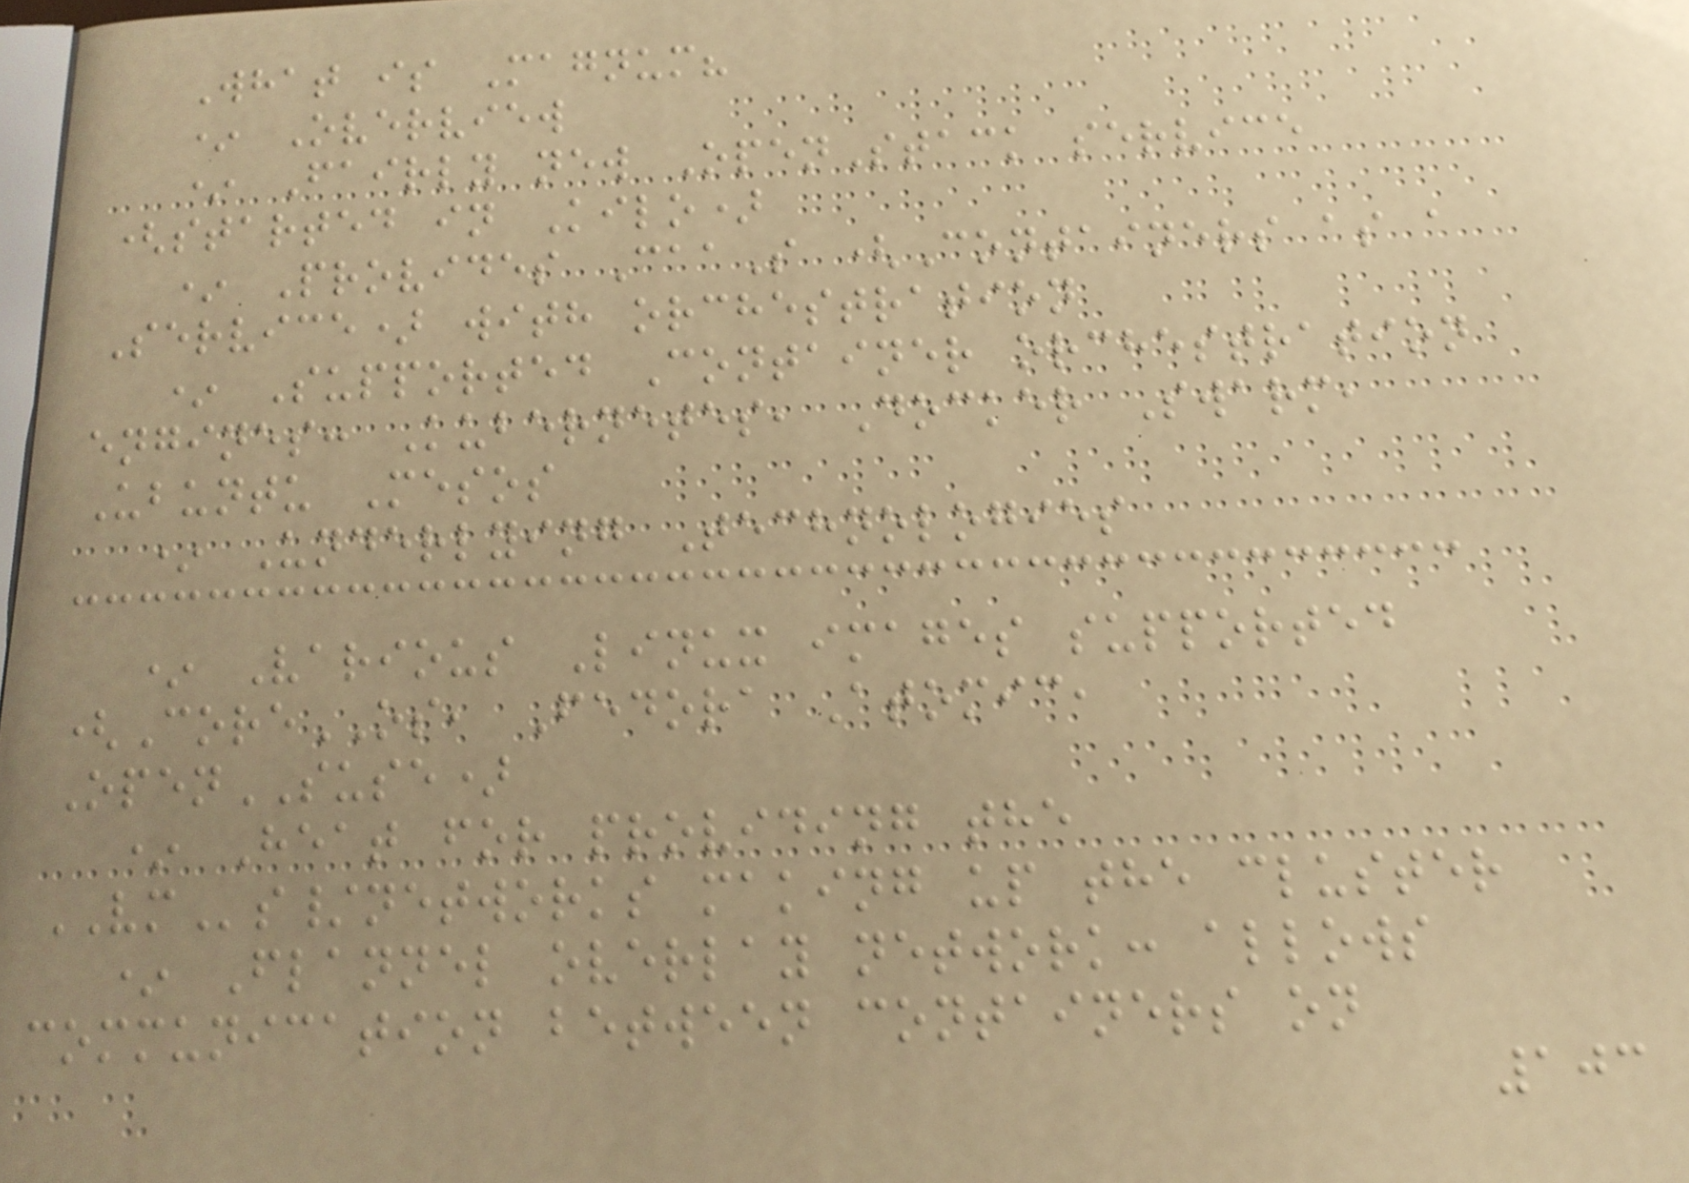What is Magnum?
* Overview
* Fairly new OpenStack service
(started in Kilo)
* Provides CaaS (Containers as a
Service) with orchestration
* Supported Container orchestration
engines: Kubernetes, Docker Swarm,
Ubuntu Mesos
* Underlying Technologies
* Various Linux images supported
(CoreOS, Fedora Atomic,
OpenSUSE)
* Heat for providing the
VMs/networks making up the cluster
* Flannel overlay network: allows
communication between containers on
103
